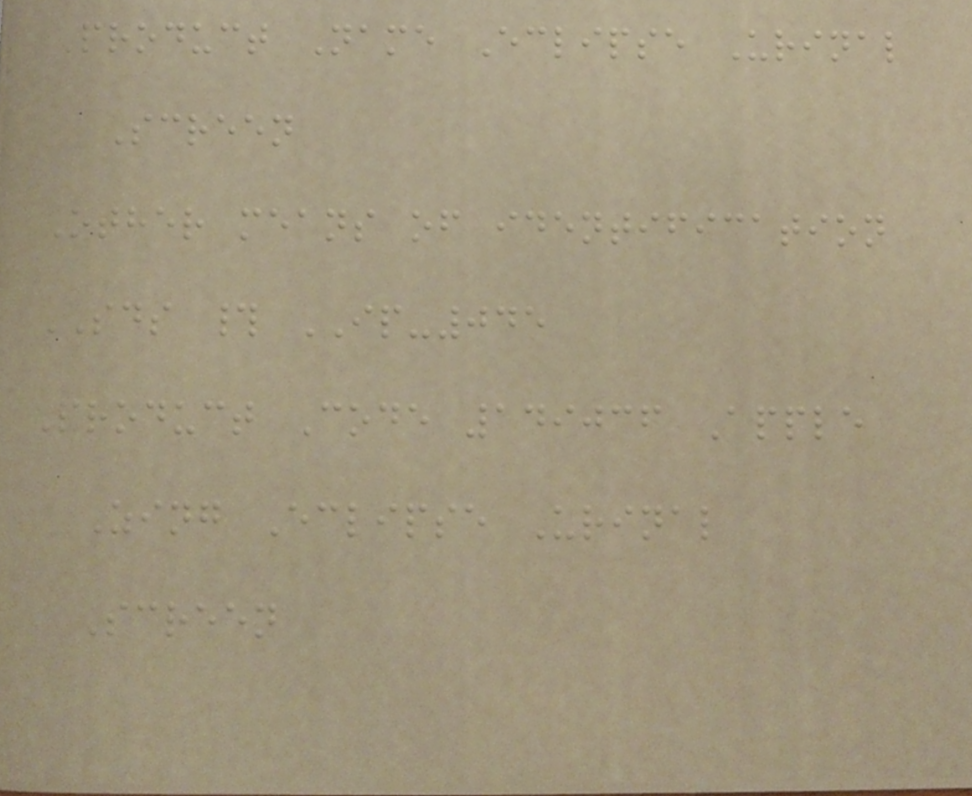Product Name Eclipse Urinal
Screen
Other means of identification
SDS # IP-045
Product Code 149036 Apple
Zing Eclipse Urinal
Screen
